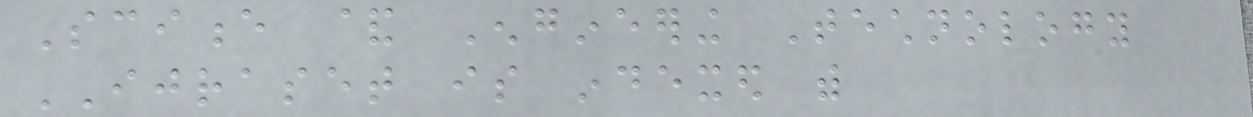Science & Engineering Technology
IJRASET is indexed with
